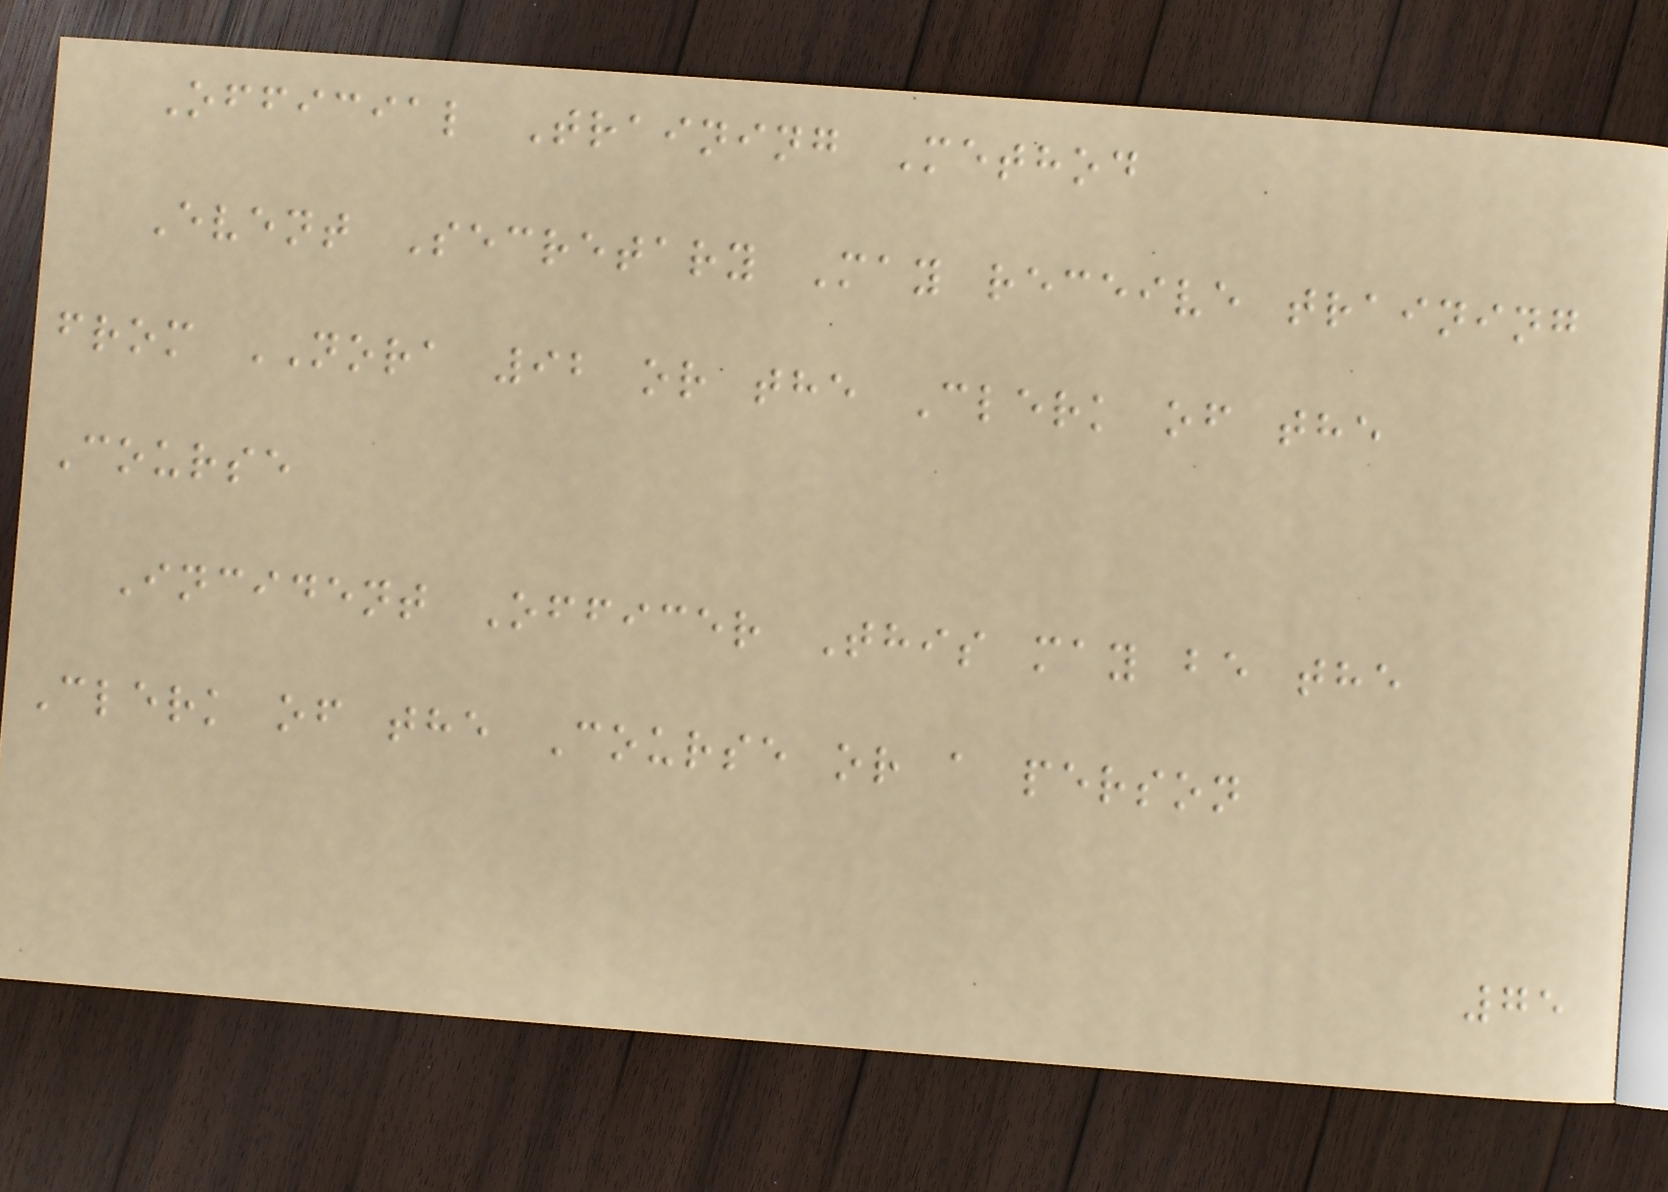Official Training Method
Event Secretary May receive training
from NORA 92 or the Clerk of the
Course
Incident Officer This may be the
Clerk of the Course or a person
75
